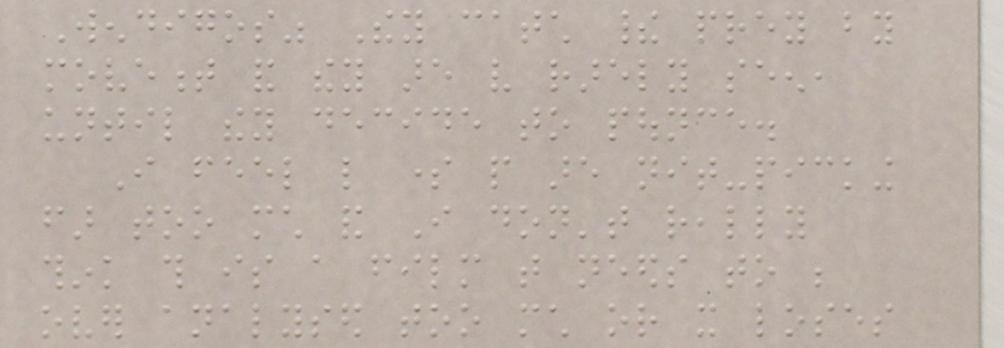Wendigos" They catch their prey by
movement and they are very rarely seen,
until they decide to pounce.
I feel like some people are nit-picking
far too much and I don't really
think this is a film that needs to be
over analysed too much or it loses
